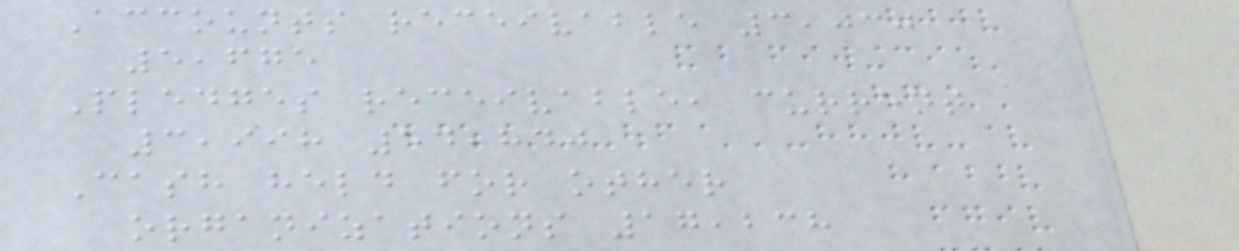Accounts receivable 3,030
5,675
Pledges receivable, current
3,998 54,840
Cash held for other
organizations 17,238
